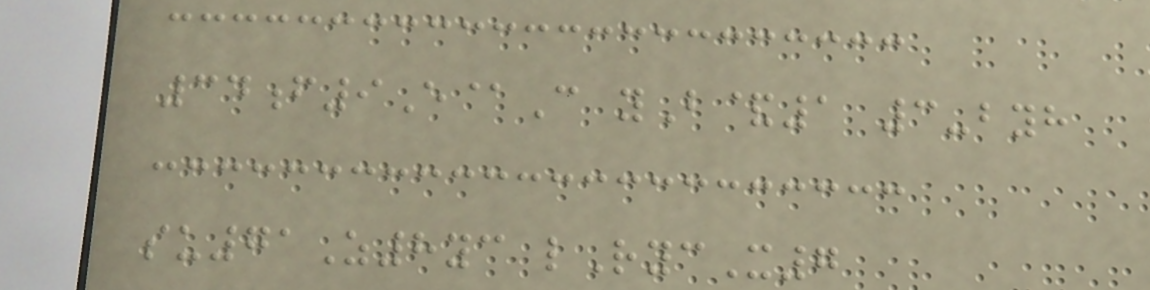34f9E@C yB&1 3-byh
su71Z8yc lRycX7
